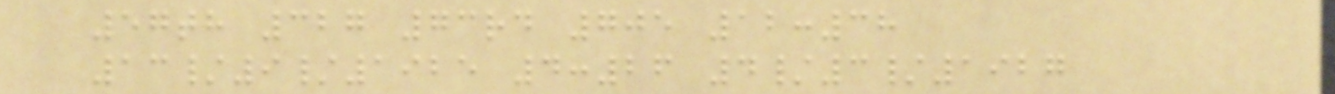57th 327 73rd 705 12:38
13/9/1925 4:26 4/3/1927
